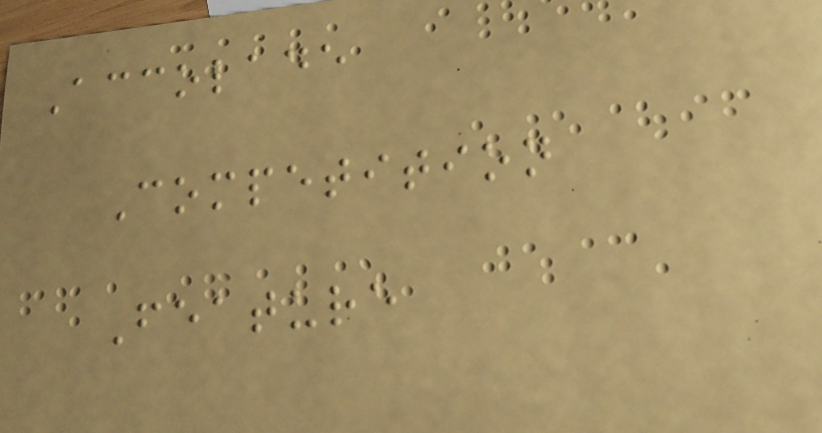Accolade
Competition
Feature
